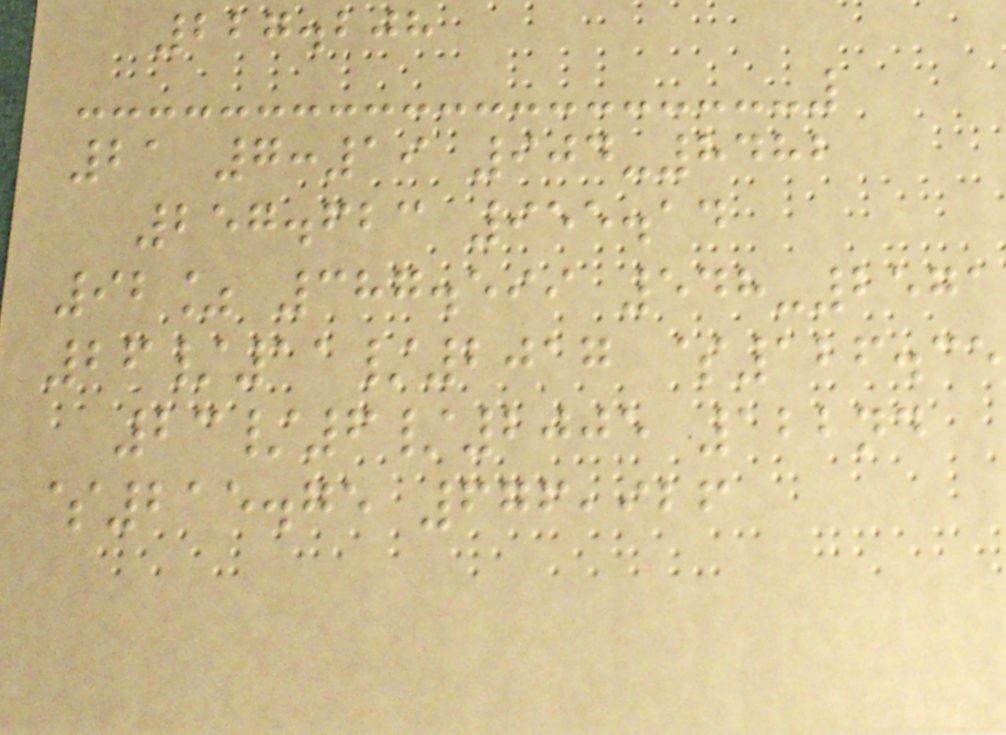227.208
21 7:19 904-8482
257.623 955.14
92% 387.599 548-2571
26/11/2017 $126.35
23/6/2005 122nd
$215.75 676,926
